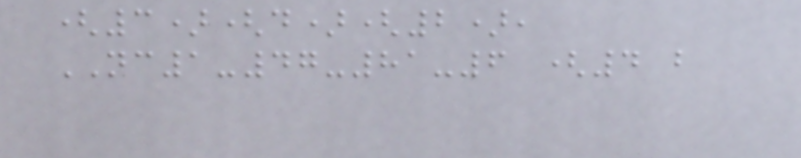(3)(d)(2),
NC1-47-81-6 (4 b
